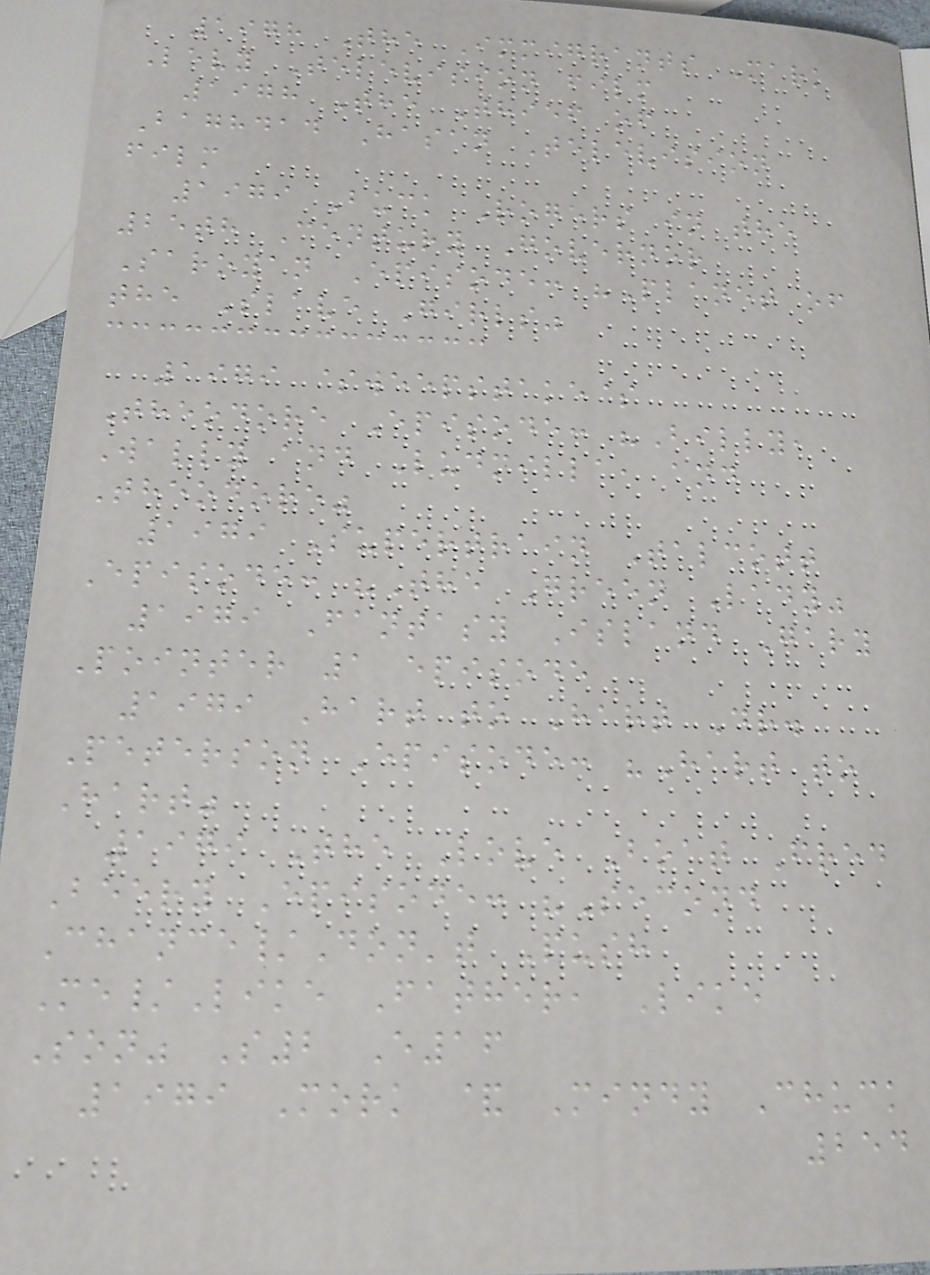1978 The Immigrants Mark
Levy Television film
1978 The Thief of
Baghdad Hasan Television
film
1979 Buck Rogers in the
25th Century Governor
Saroyan Episode: "Planet of
the Slave Girls"
1979 $weepstake$
Theodore Episode: "Billy,
Wally and Ludmilla, and
Theodore"
1979 Supertrain Talcott
Episode: "The Green Lady"
1979 Fantasy Island Gary
Pointer 1 episode
1979 Hart to Hart Dr.
Peterson Episode: "Hart to
Hart"
1979 The Love Boat Fred
Beery Episode: "Second
Chance/Don't Push
Me/Like Father, Like
Son" S2 E16
1979 Mork & Mindy Chuck
254
